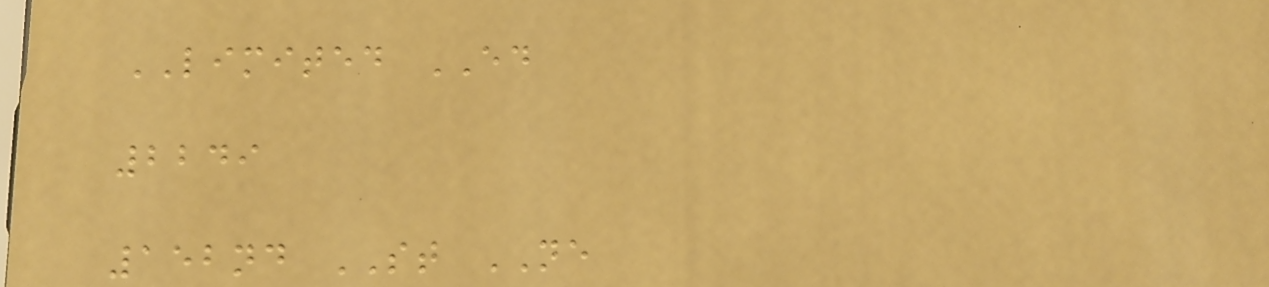LIMITED ED
2249
152nd ST NE
